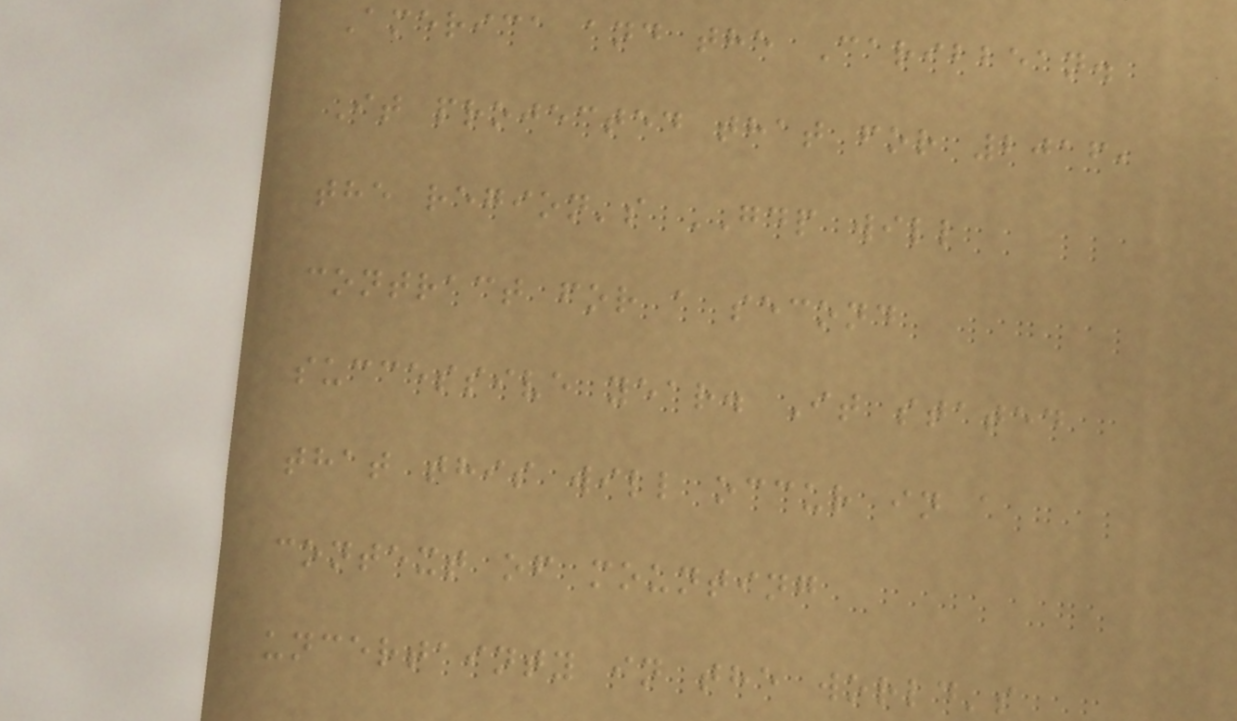America and the Caribbean.
It projected that for 2016,
the region's GDP will
contract for a second
successive year. It stated
that this will occur in a
context of mounting
uncertainty in the world's
